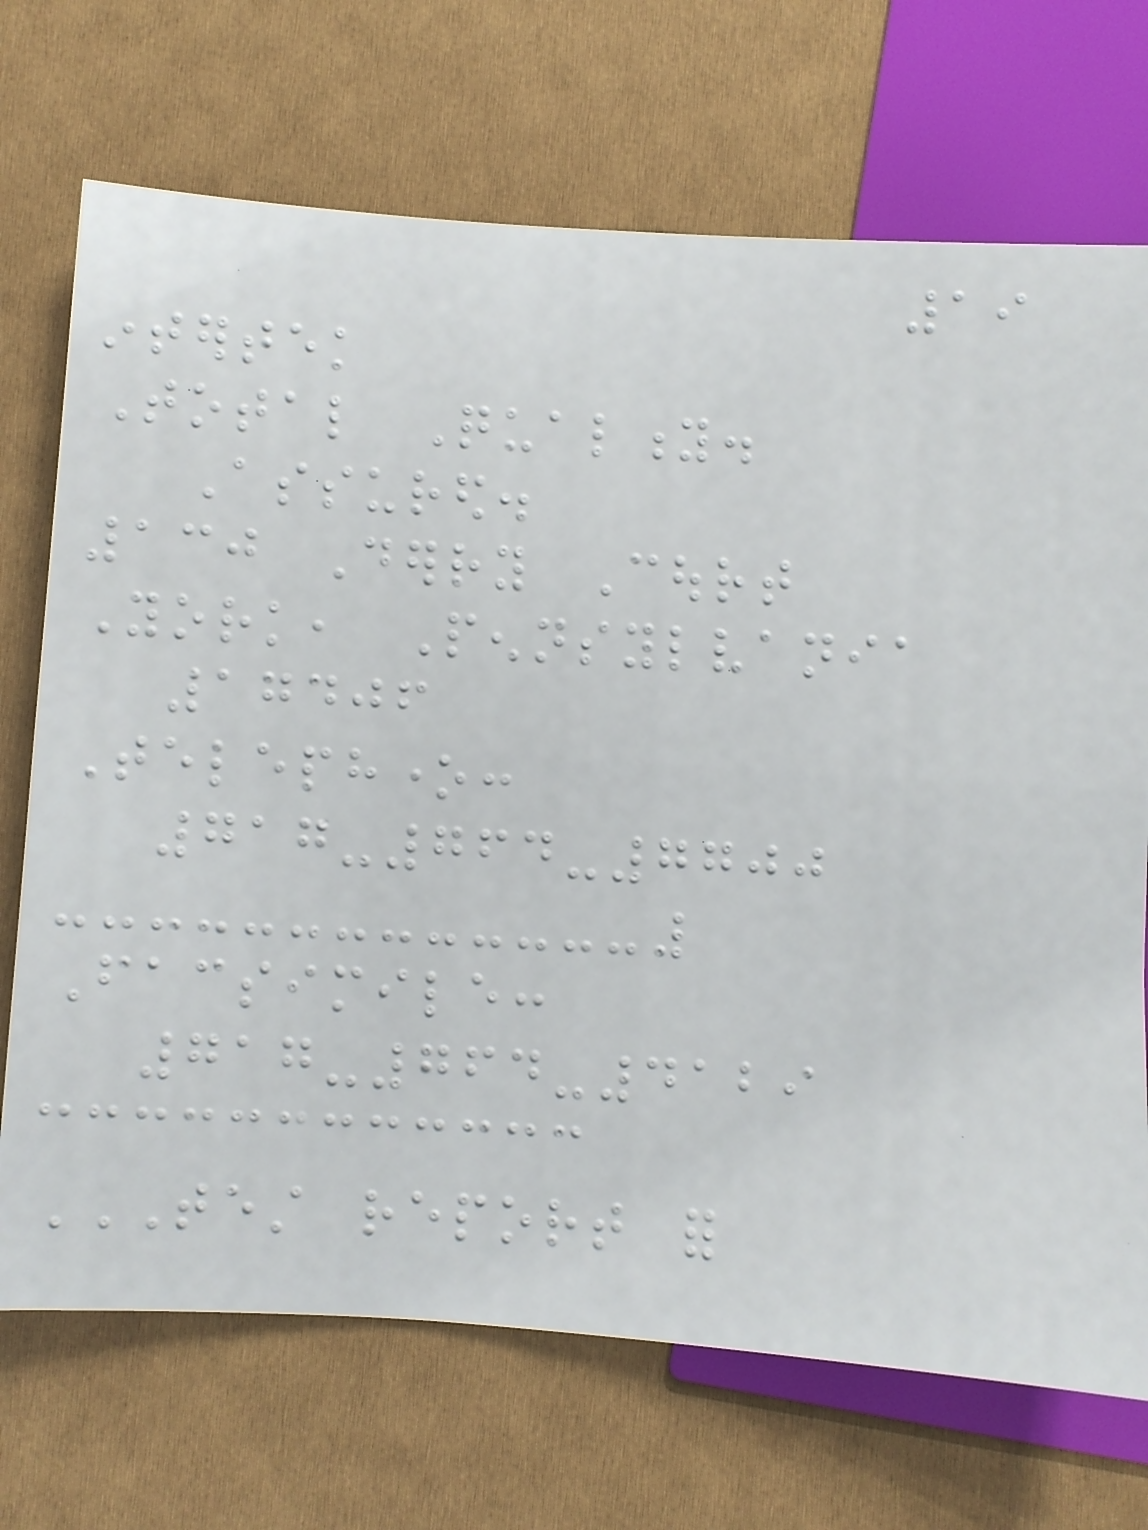19
intertek
Total Quality.
Assured.
130 Derry Court
York, Pennsylvania
17406
Telephone:
717-764-7700
Facsimile:
717-764-4129
TEST REPORT FOR
